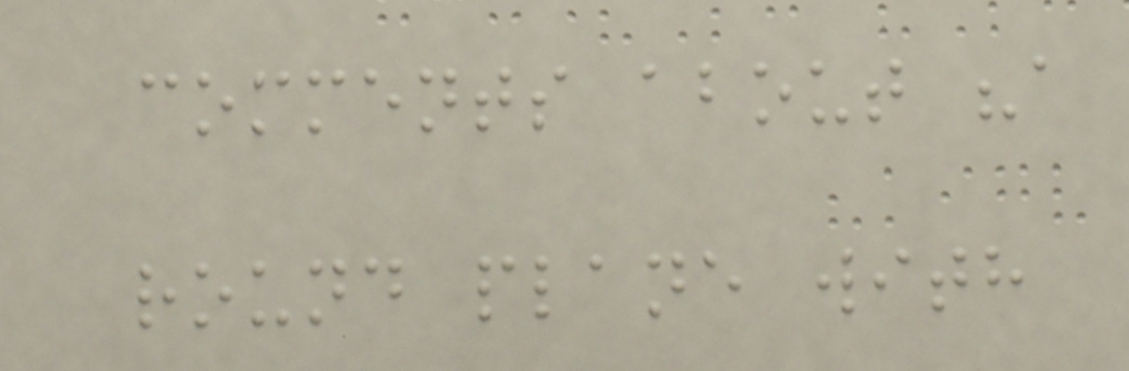comments about "a
round plane with
